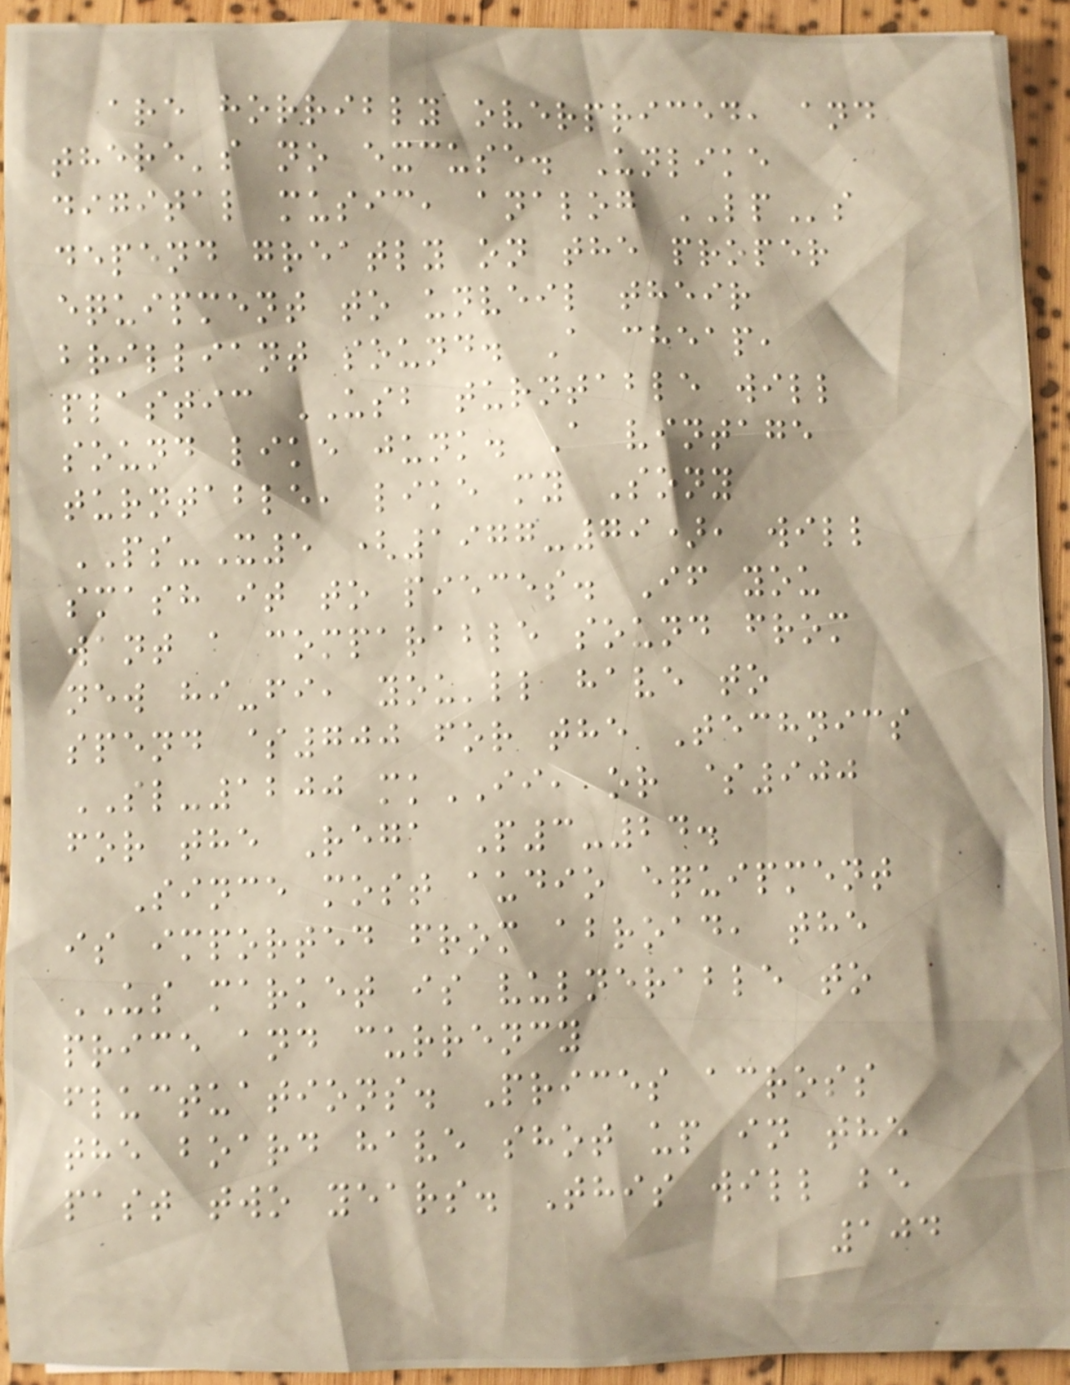are horribly overpriced, and
there's no excuse. Unlike
digital music, analog LPs
depend greatly on the proper
equipment to unveil their
brilliant sound. A cheap,
plastic USB turntable will
sound like junk. A vintage
turntable, like my Sony
PS-X5 (1977-79), will
smash it to pieces. If you
want a comparable sound from
new hi-fi, you'll have to
spend $700 for the Technics
SL-1200 mkII, or $900
for the Rega P3-24.
Since most audio equipment
is imported from abroad, the
US market is vulnerable to
price and currency
fluctuations. Prices across
the board have shot up in the
past two years. This will be
104
